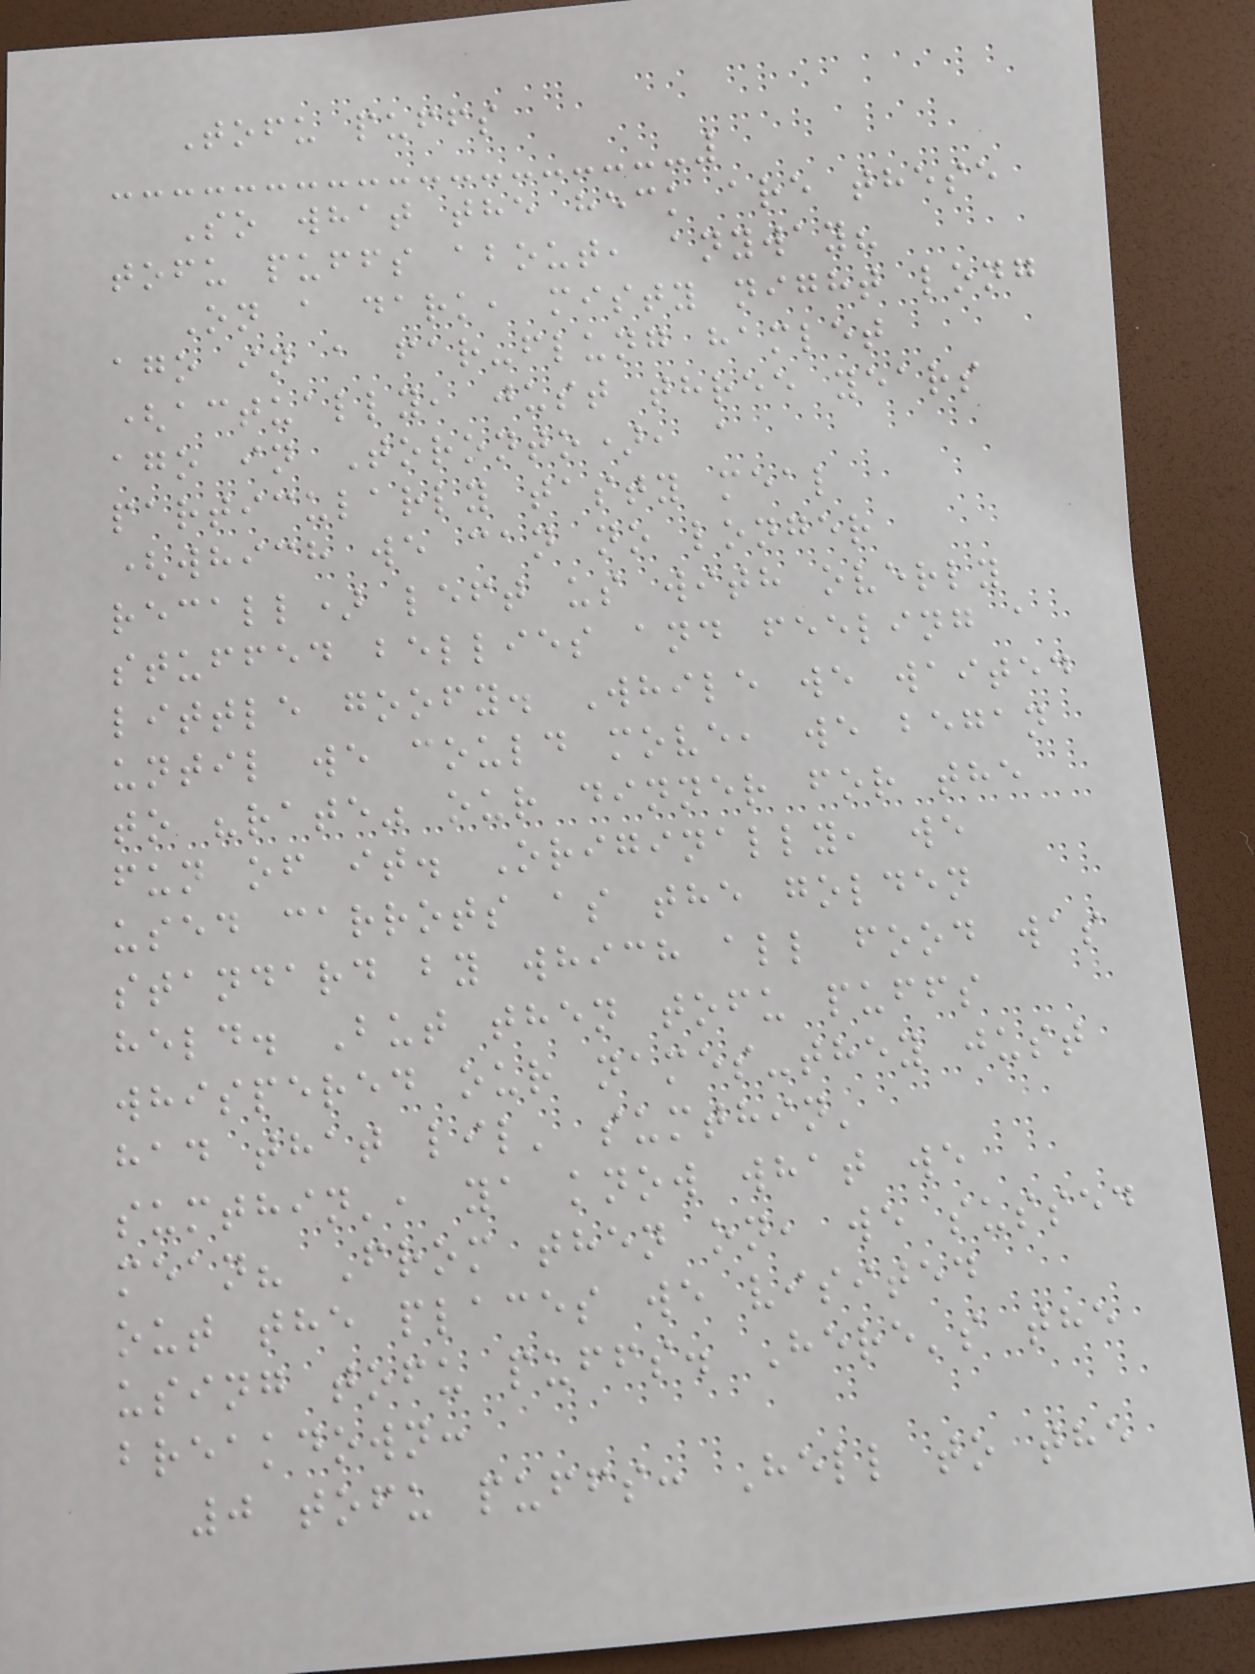Tofu puffs
So what the heck are these
tofu puffs about, anyway?
On a dark, misty night long
ago in a far-flung hamlet
(actually, just three years
ago in Toronto), a
particularly tasty meal
(which we can no longer
recall) left us with overly
stuffed bellies and feeling a
little goofy. While we waited
until we could move, we began
to "rate" our dinner for the
fun of it. Originally, we
used carrots as the golden
standard by which all food was
held. But then tofu puffs
whispered our names-they just
had that lil' sumthin'
sumthin', ya know what we
mean? From then on, we sussed
out the places we visited
using tofu puffs. Here's the
breakdown:
0 tofu puffs: Hell to the
